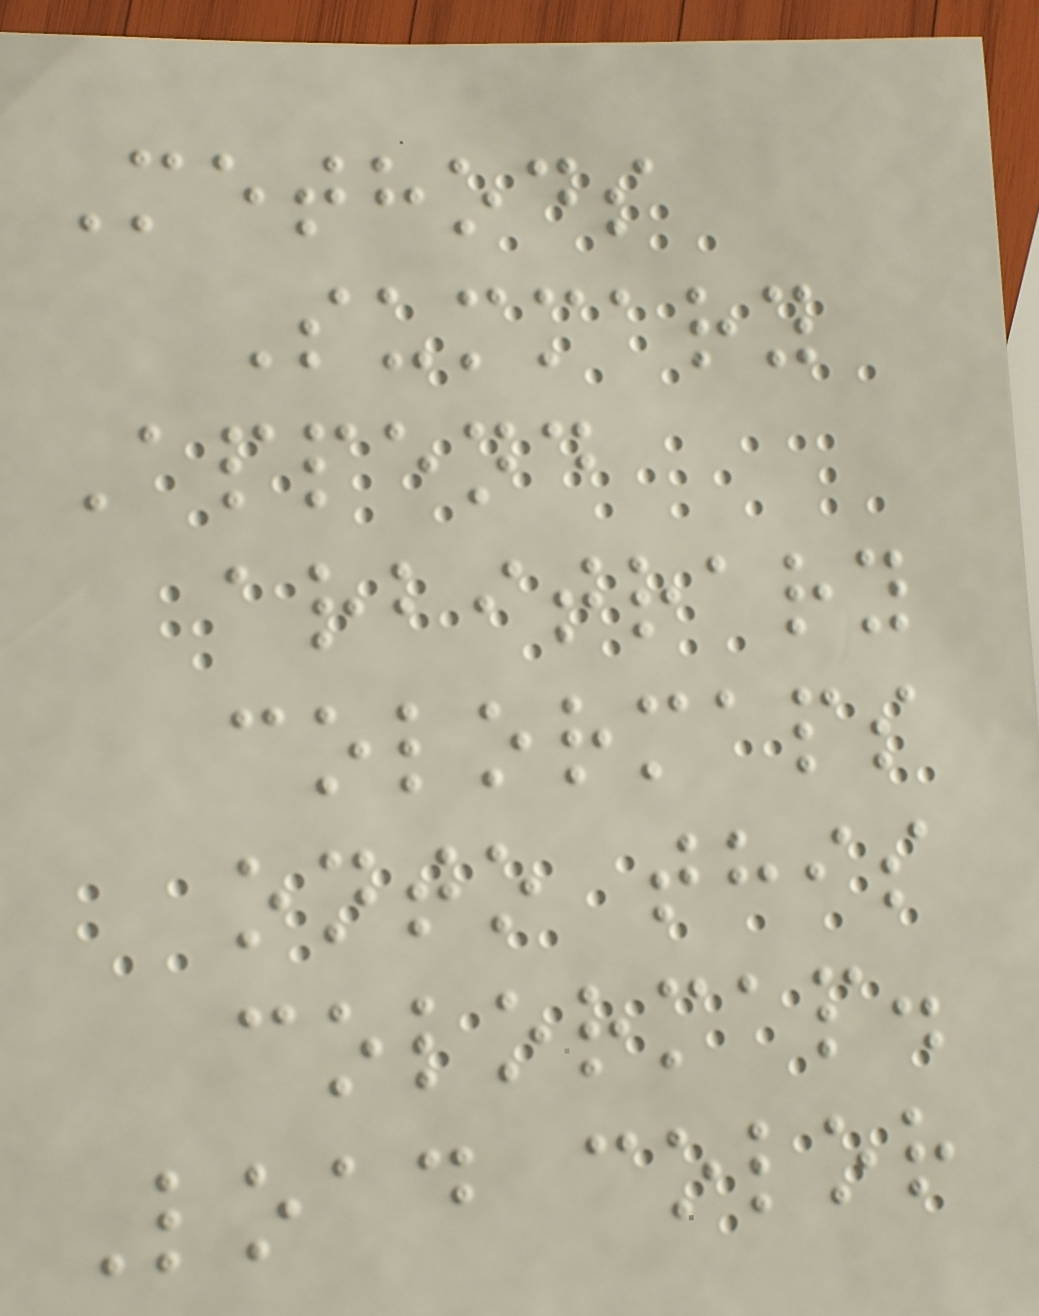Methods
Summary
Append
arbitrary
colormaps
onto this
colormap.
Load color
